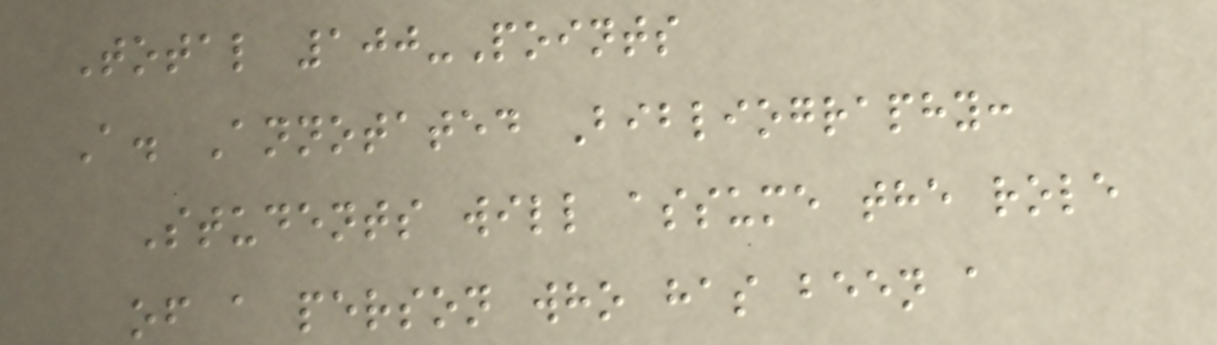Total 100-Points
A. Annotated Bibliography:
Students will assume the role
of a person who has been a
